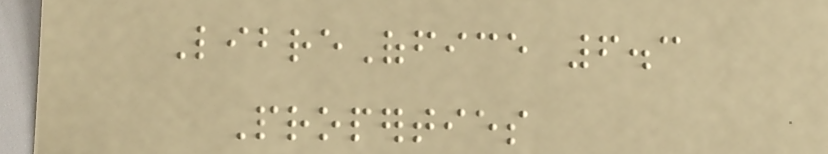LibreOffice 6.3
Properties
